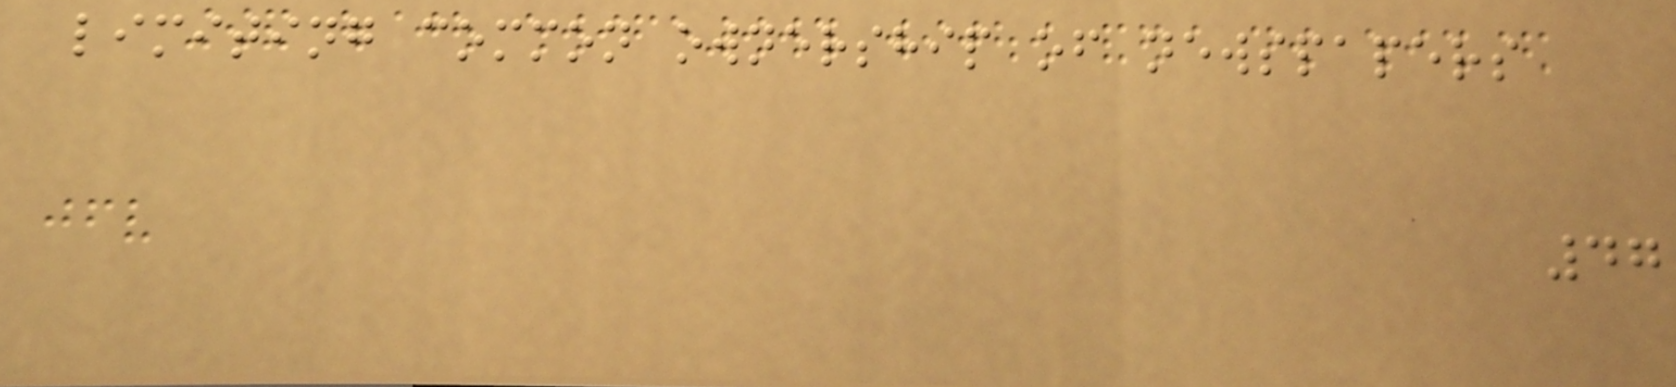limiting common ownership of newspapers
47
